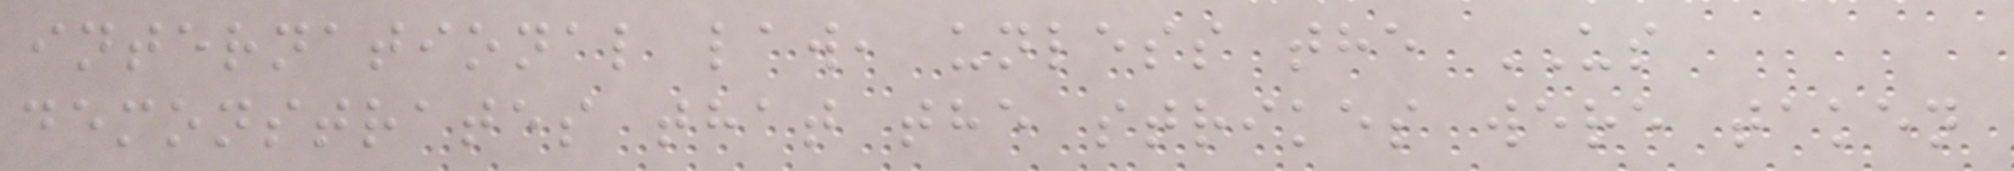international law, unless the US
demonstrates that the strikes were taken
